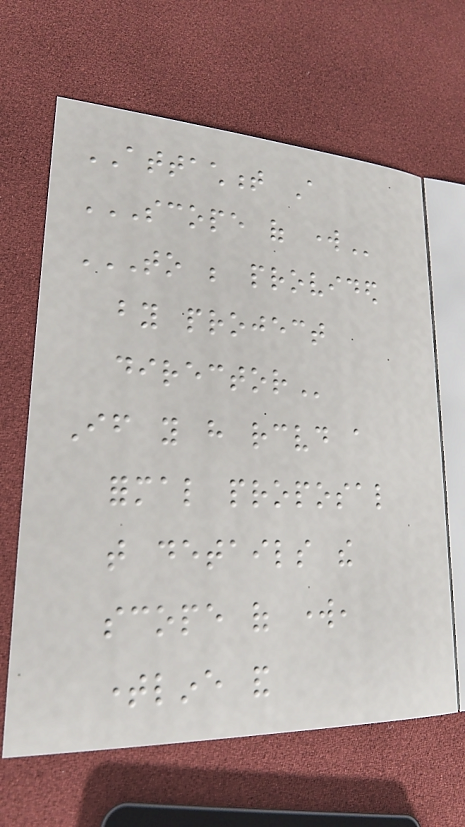ATTACHMENT A
SCOPE OF WORK
TO BE PROVIDED
BY PROJECT
DIRECTOR
If you have received a
formal proposal
that details the
scope of work,
timeline and
